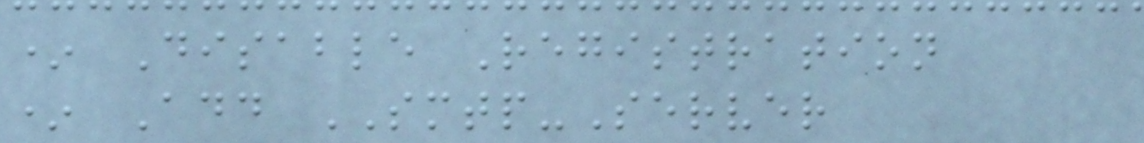* Disable Registration
* Add SMTP-Server
